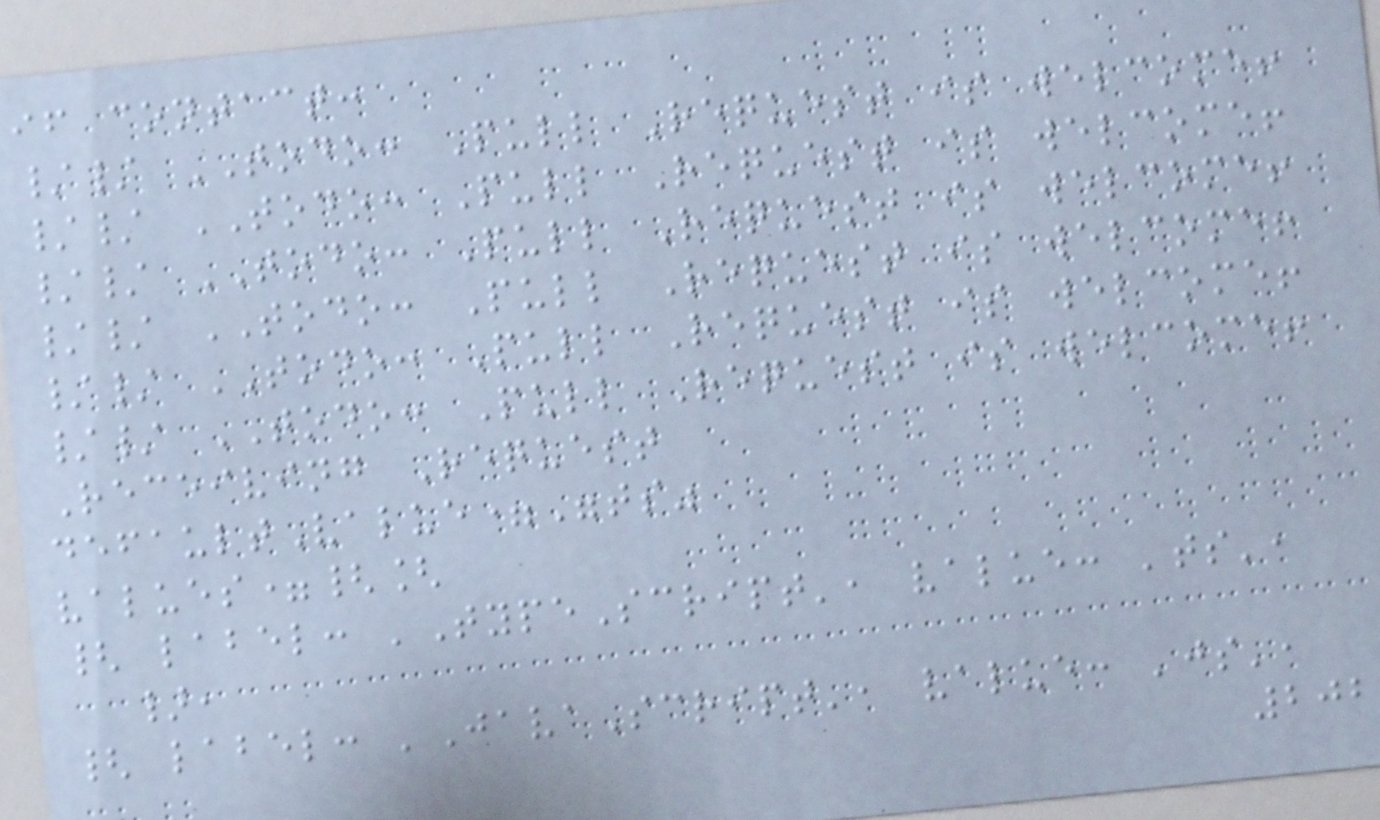if contact:
// TODO: Pull Request is welcome!
// TODO: Pull Request is welcome!
// TODO: Pull Request is welcome!
// TODO: Pull Request is welcome!
// TODO: Pull Request is welcome!
// TODO: Pull Request is welcome!
Receiving Request
defaultValue="ts"
values={[
{ label: 'TypeScript', value: 'ts',
},
{ label: 'JavaScript', value: 'js',
202
